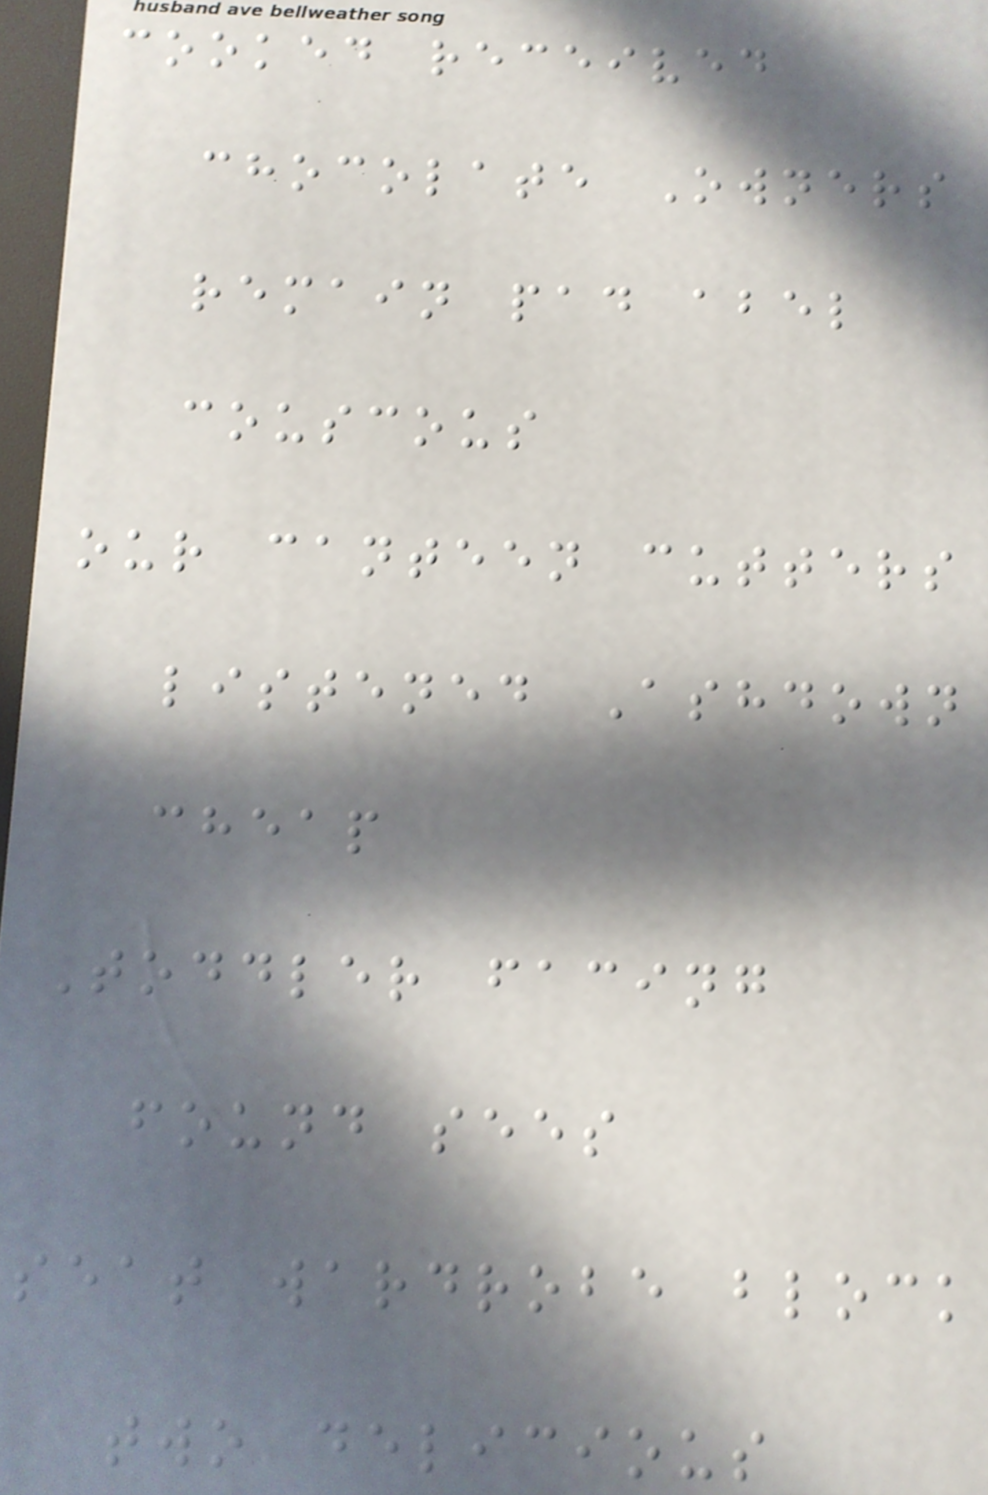cooked received
chocolate Owners
remain pad abel
couscous
our canteen cutters
listened Ashdown
cheap
Toddler facing
found sees
seat wardrobe block
two delicious
